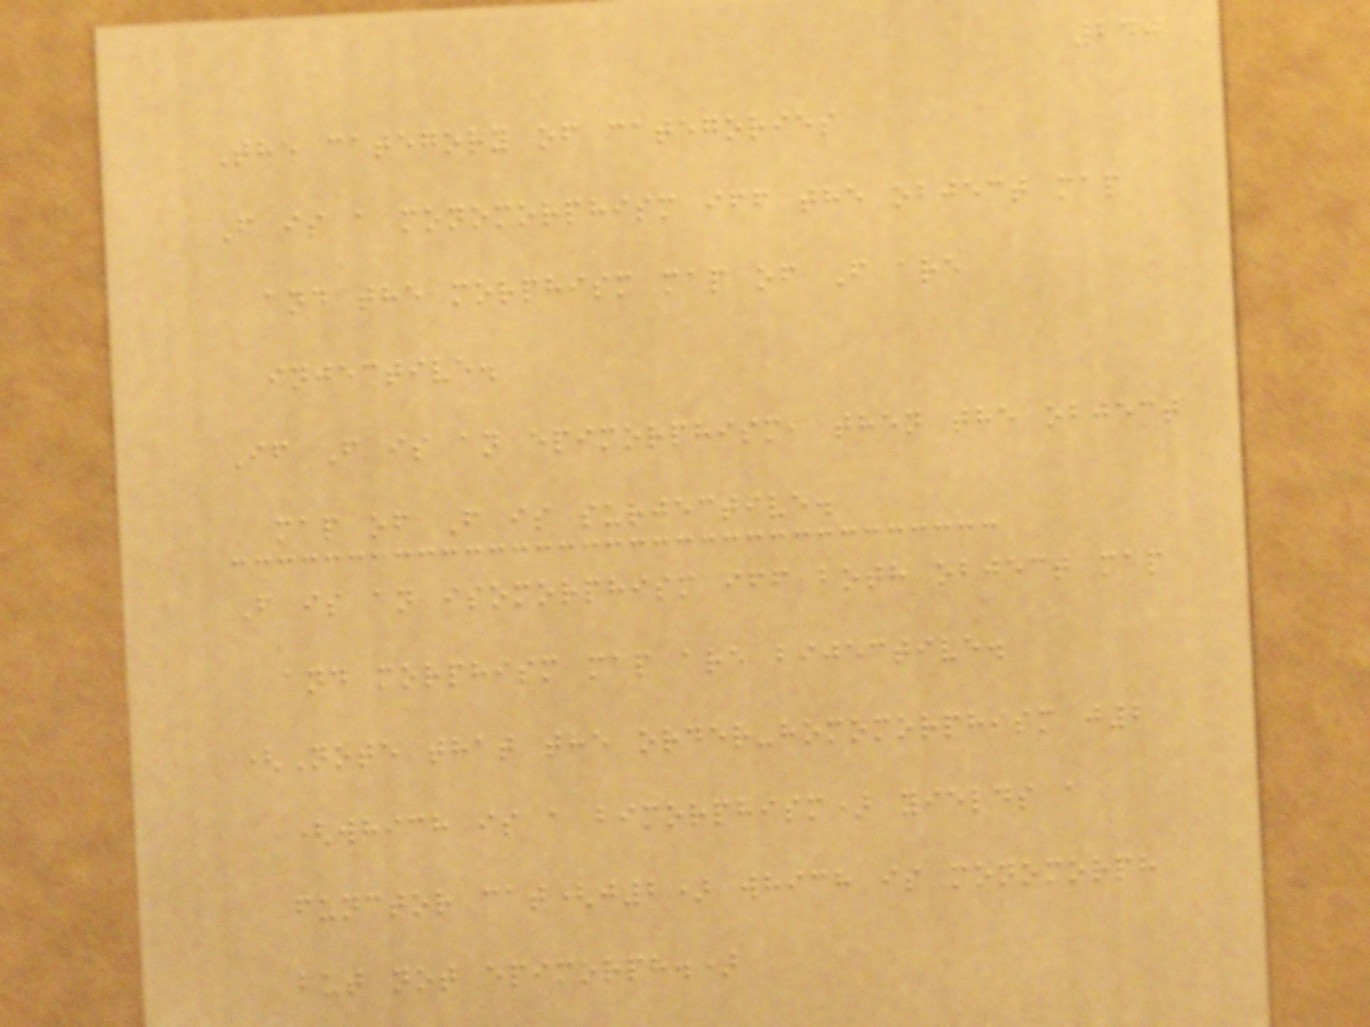240
The category of categories
F is a monomorphism iff the object map
and the morphism map of F are
injective.
If F is an epimorphism, then the object
map of F is surjective.
F is an isomorphism iff both object map
and morphism map are bijective.
(Note that the order-homomorphism j2
(which is a bimorphism) yields a
functor cat(j2) which is monomorph
but not epimorph.)
